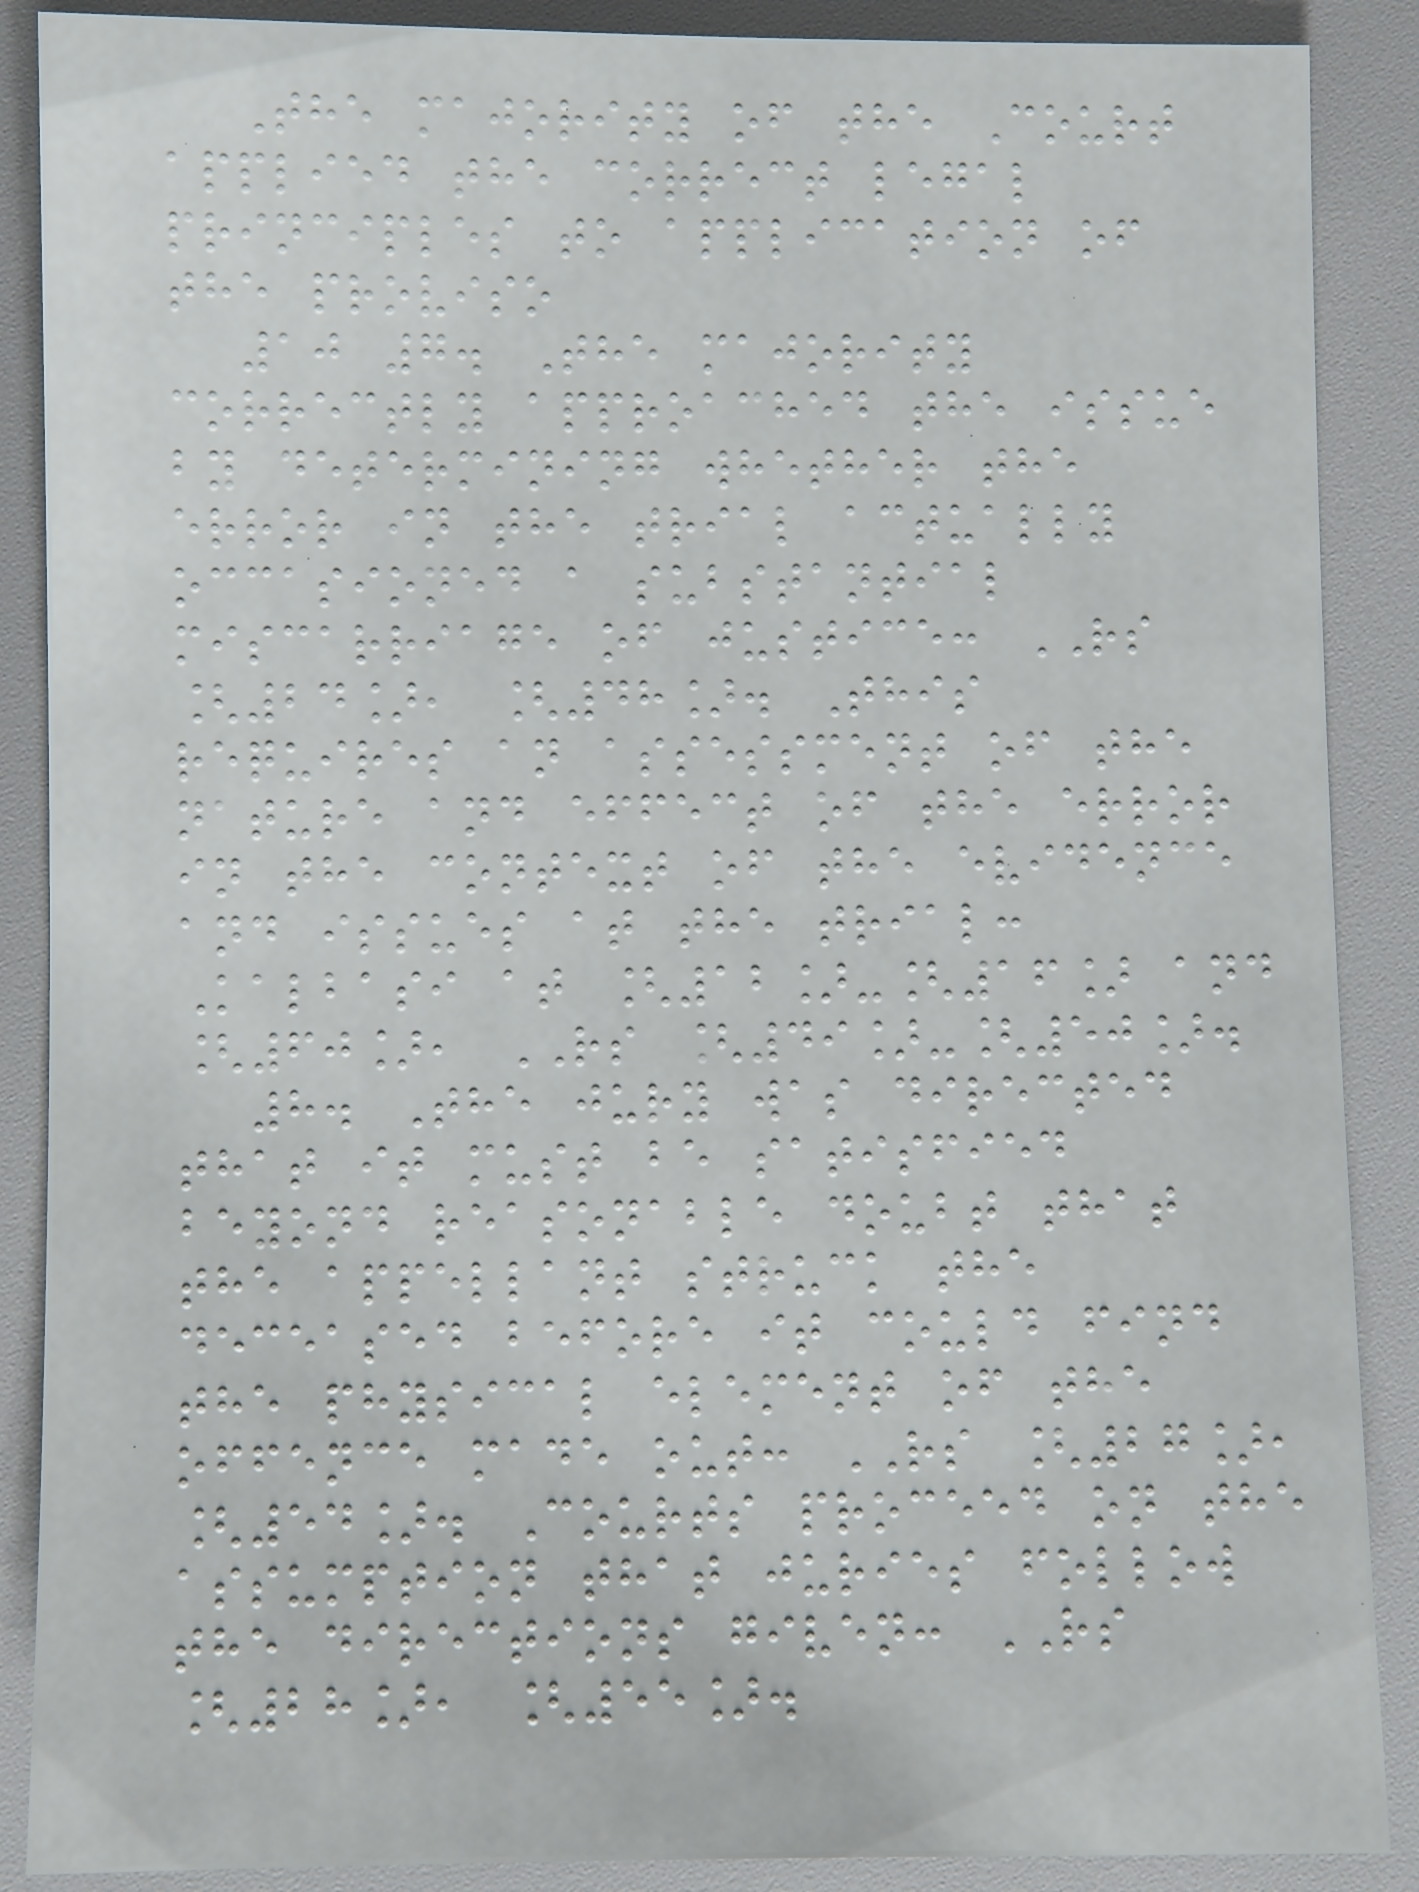The majority of the Court
applied the correct legal
principles to application of
the proviso
10 7. The majority
correctly approached the issue
by determining whether the
error in the trial actually
occasioned a substantial
miscarriage of justice: RS
[24], [48]. This
requires an assessment of the
nature and effect of the error
in the context of the evidence
and issues at the trial:
Kalbasi at [12]-[16] and
[60], RS [49]-[50].
8. The jury was directed
that it must be satisfied
beyond reasonable doubt that
the appellant struck the
deceased before it could find
the physical element of the
offence made out: RS [27],
[54]. Courts proceed on the
assumption that juries follow
the directions given: RS
[28], [55].
